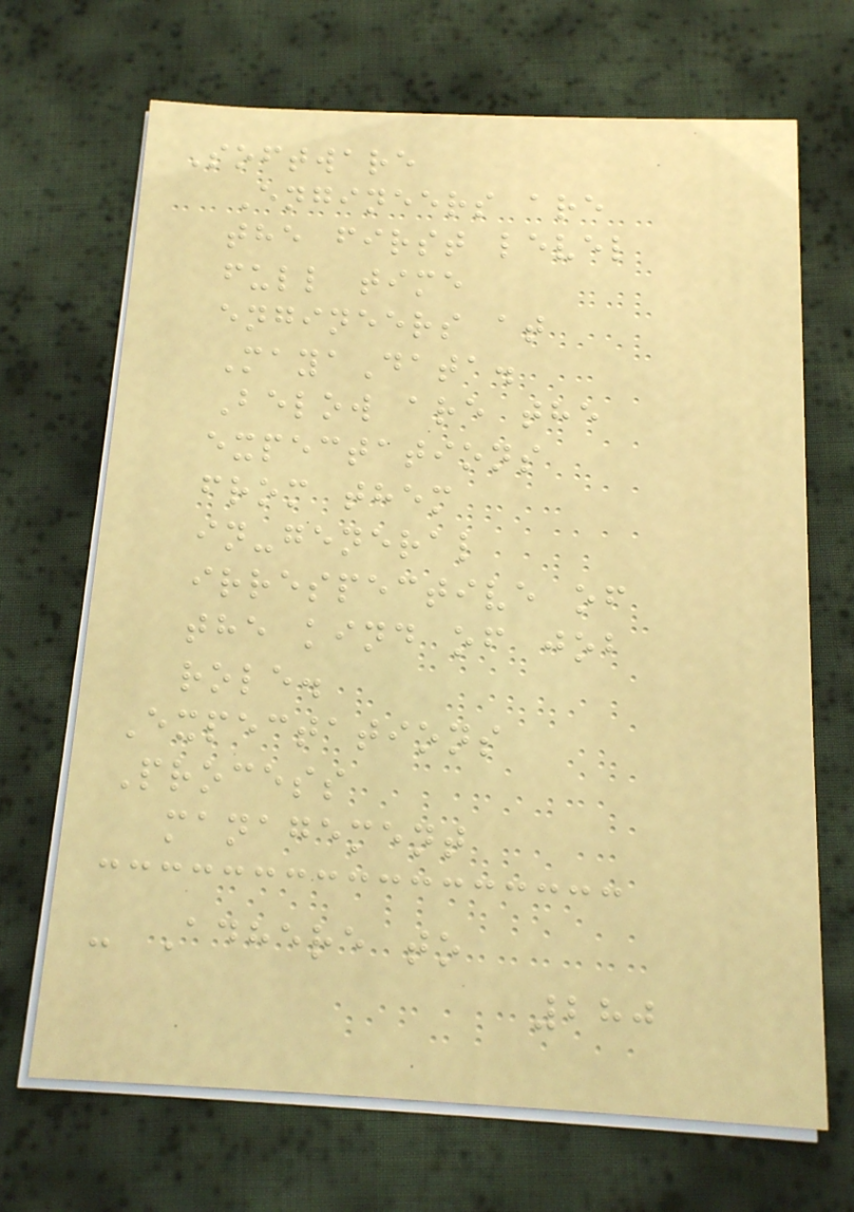Software
Engineers are
the first level
full time
engineers at
MayaData.
Below are the
expectations
from them
in-general
irrespective of
the kind of job
role.
Expectations
Process
management
- Adhere to
280
